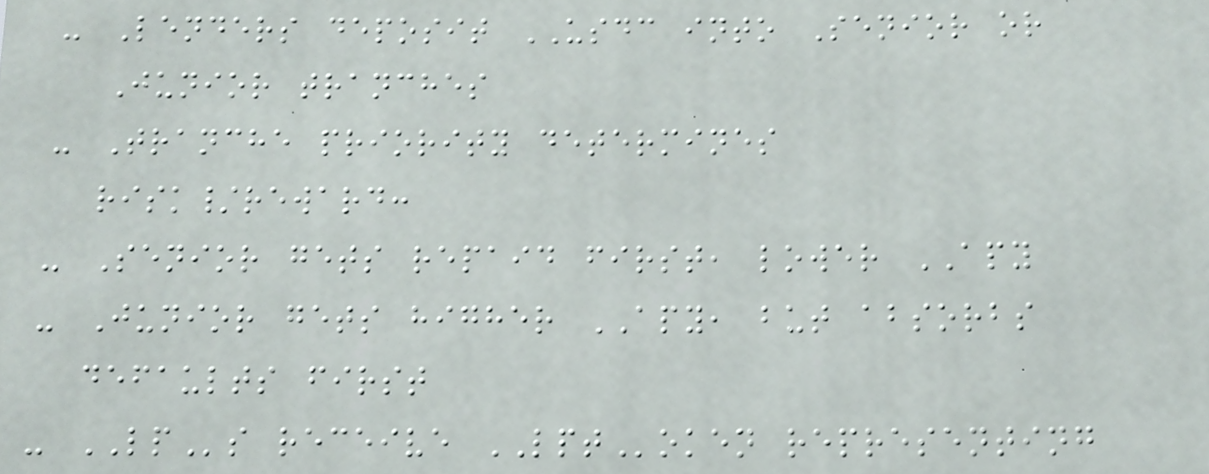- Lenders deposit USDC into Senior or
Junior tranches
- Tranche priority determines
risk/reward:
- Senior gets repaid first, lower APY
- Junior gets higher APY, but absorbs
defaults first
- LPs receive LPToken representing
